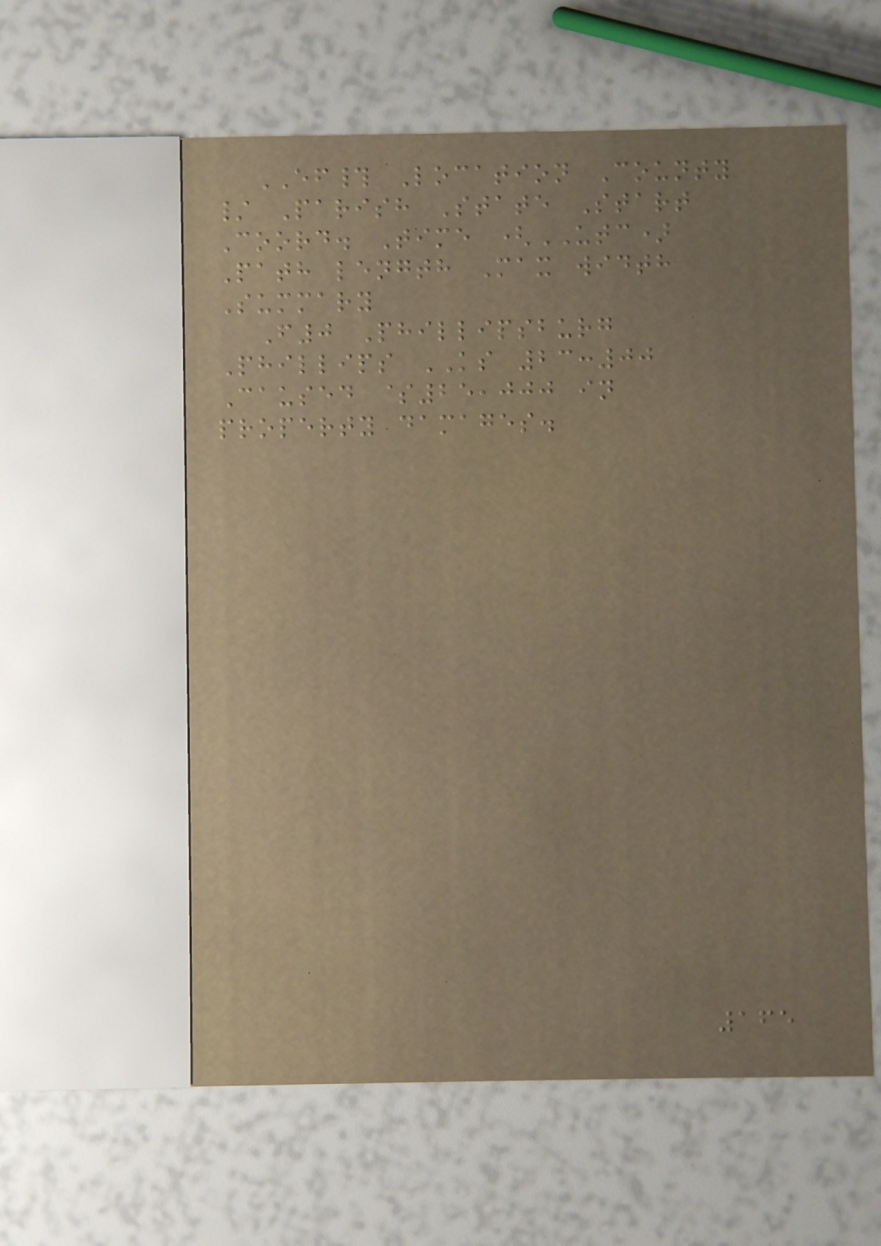EF# Location County
/ Parish State Start
Coord. Time (UTC)
Path length Max width
Summary
F0 Phillipsburg
Phillips KS 23:00
Caused $25,000 in
property damages.
165
